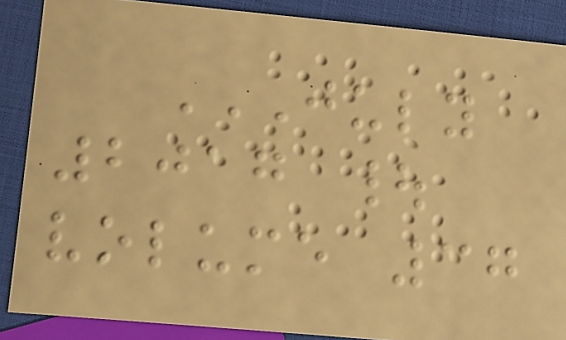JULY
2017 |
VOLUME 37
